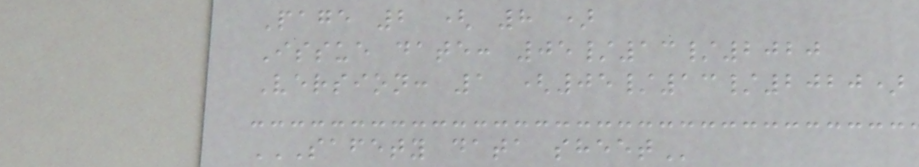Page 2 ( 8 )
Issue date: 05/13/2020
Version: 1 (05/13/2020)
SAFETY DATA SHEET
